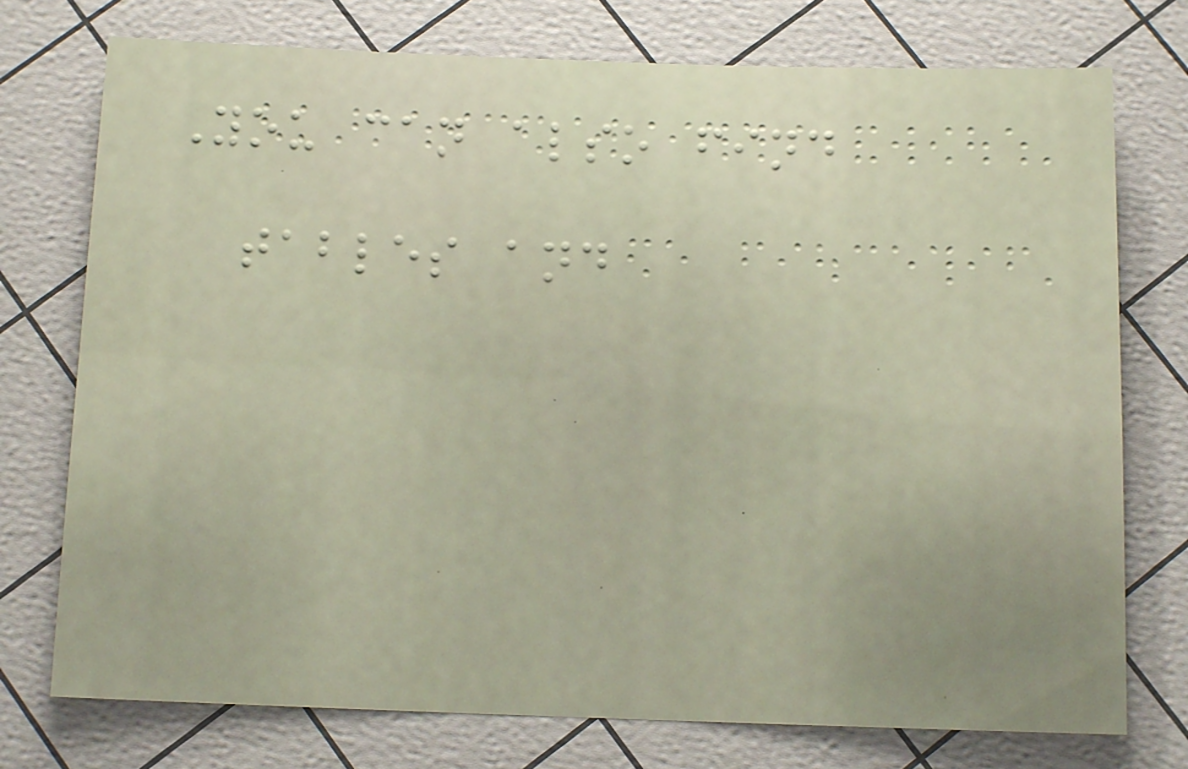You can also find
tables and
